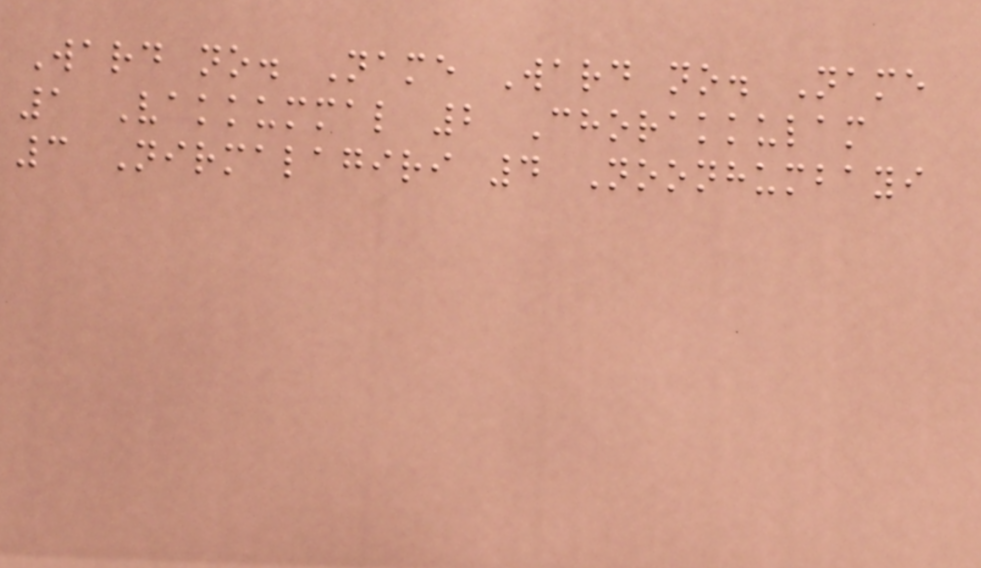Ward no. Name Ward no. Name
1 Vakkummal 2 Chorakkulam
3 Nirmalagiri 4 Noonhumbayi
